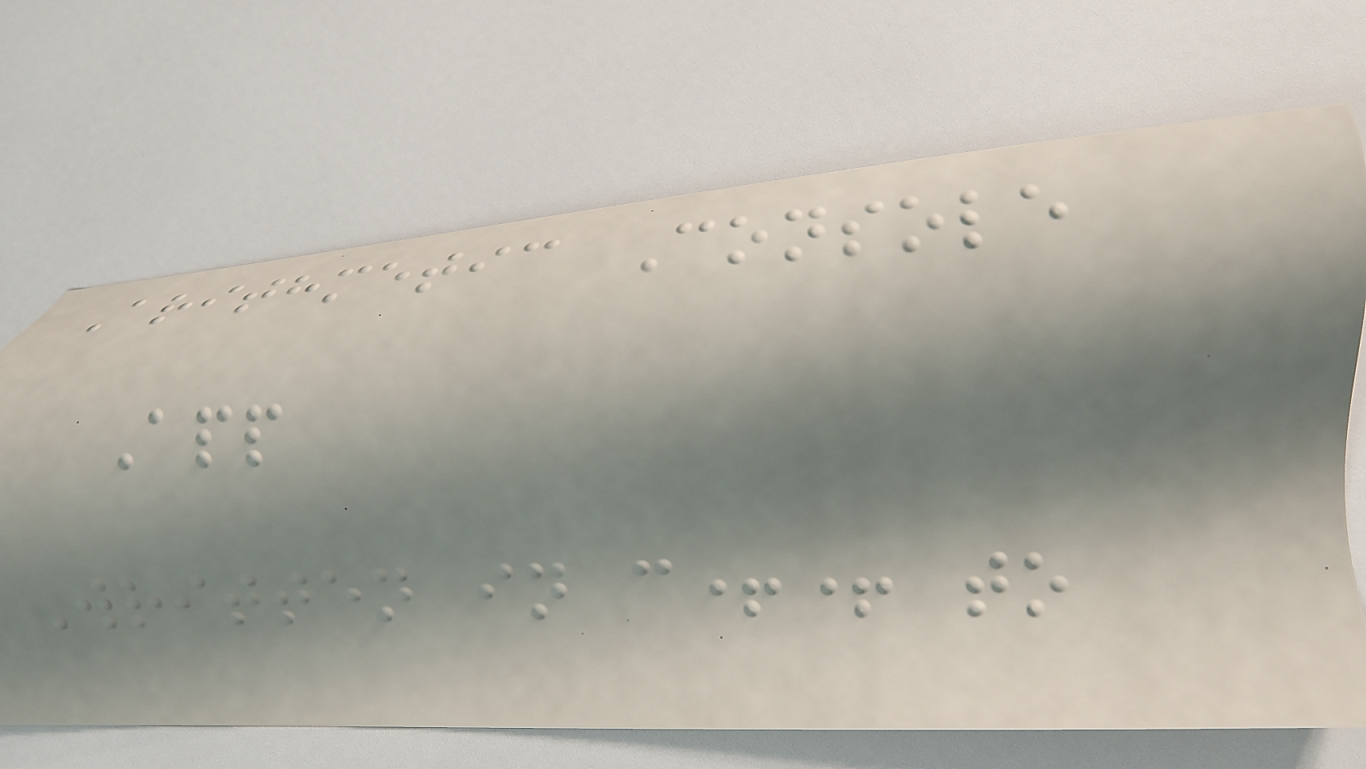Arithmetic Console
App
Written in c++ to
